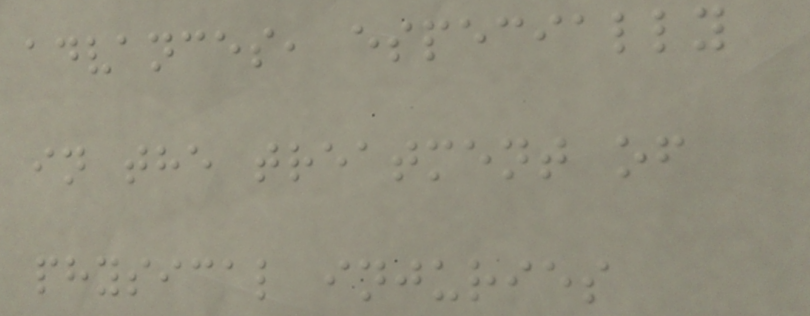advances, especially
in the treatment of
physical injuries
